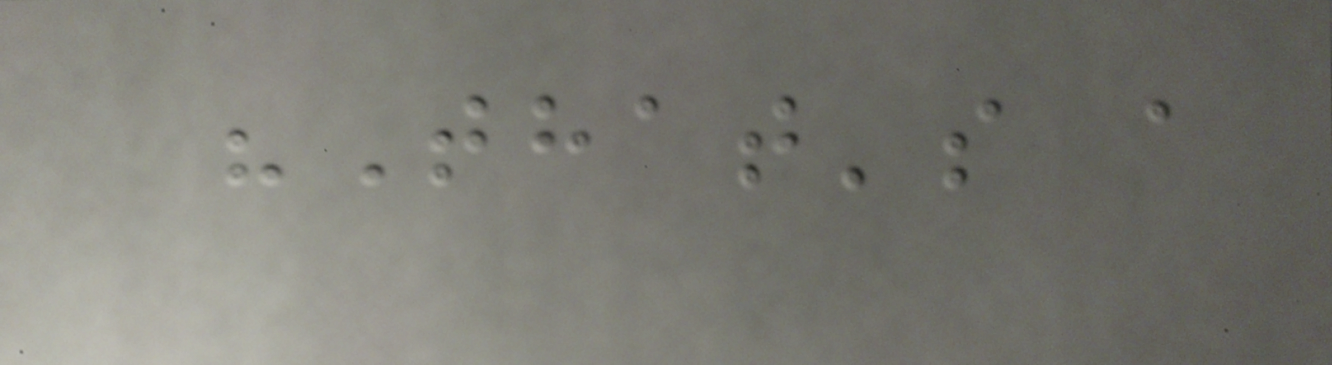"That's a
